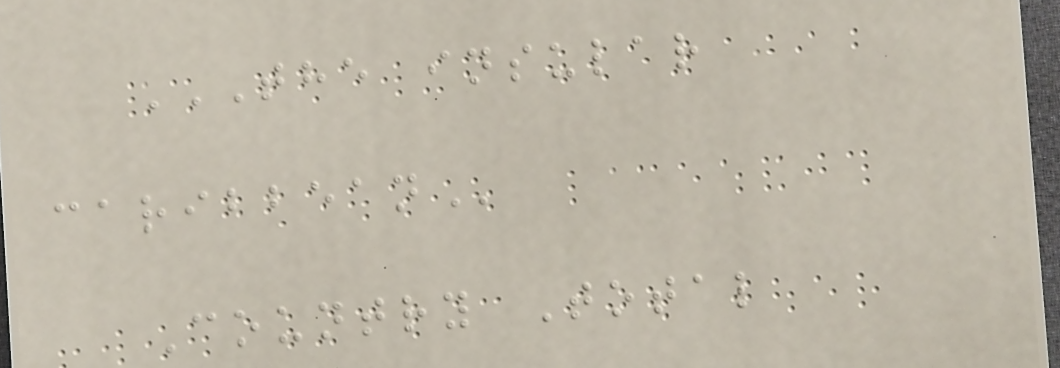THE INSULAR
CARIBBEAN
Country Total
